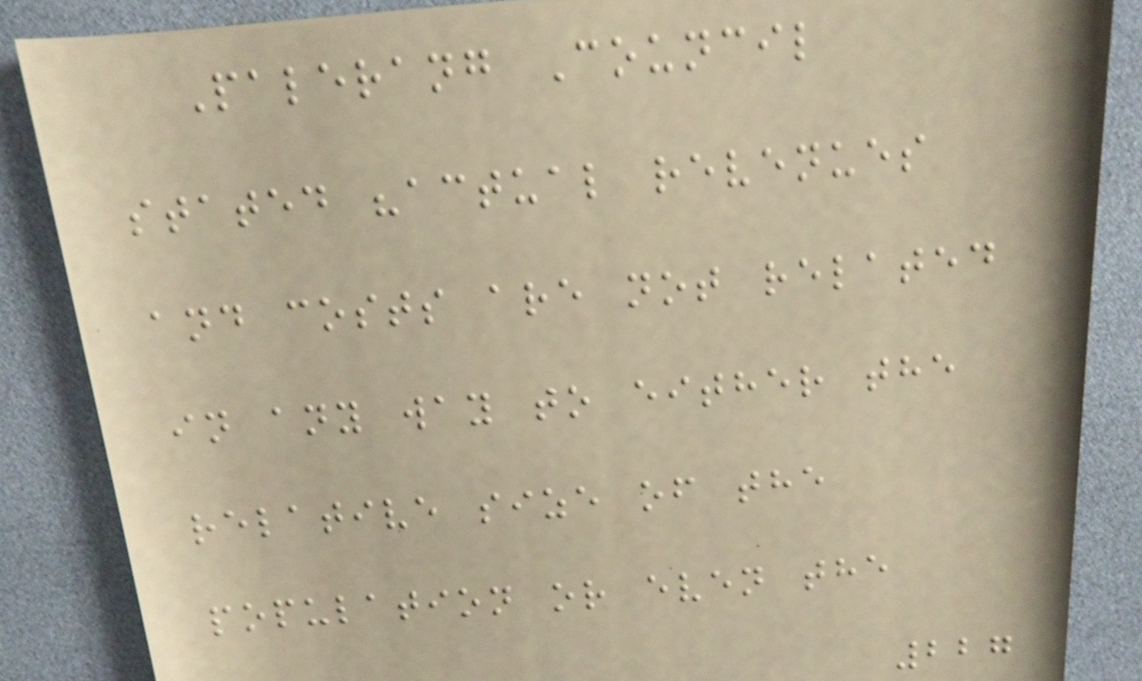Palerang Council
stated "actual revenues
and costs are not related
in any way to either the
relative size of the
population or even the
227
